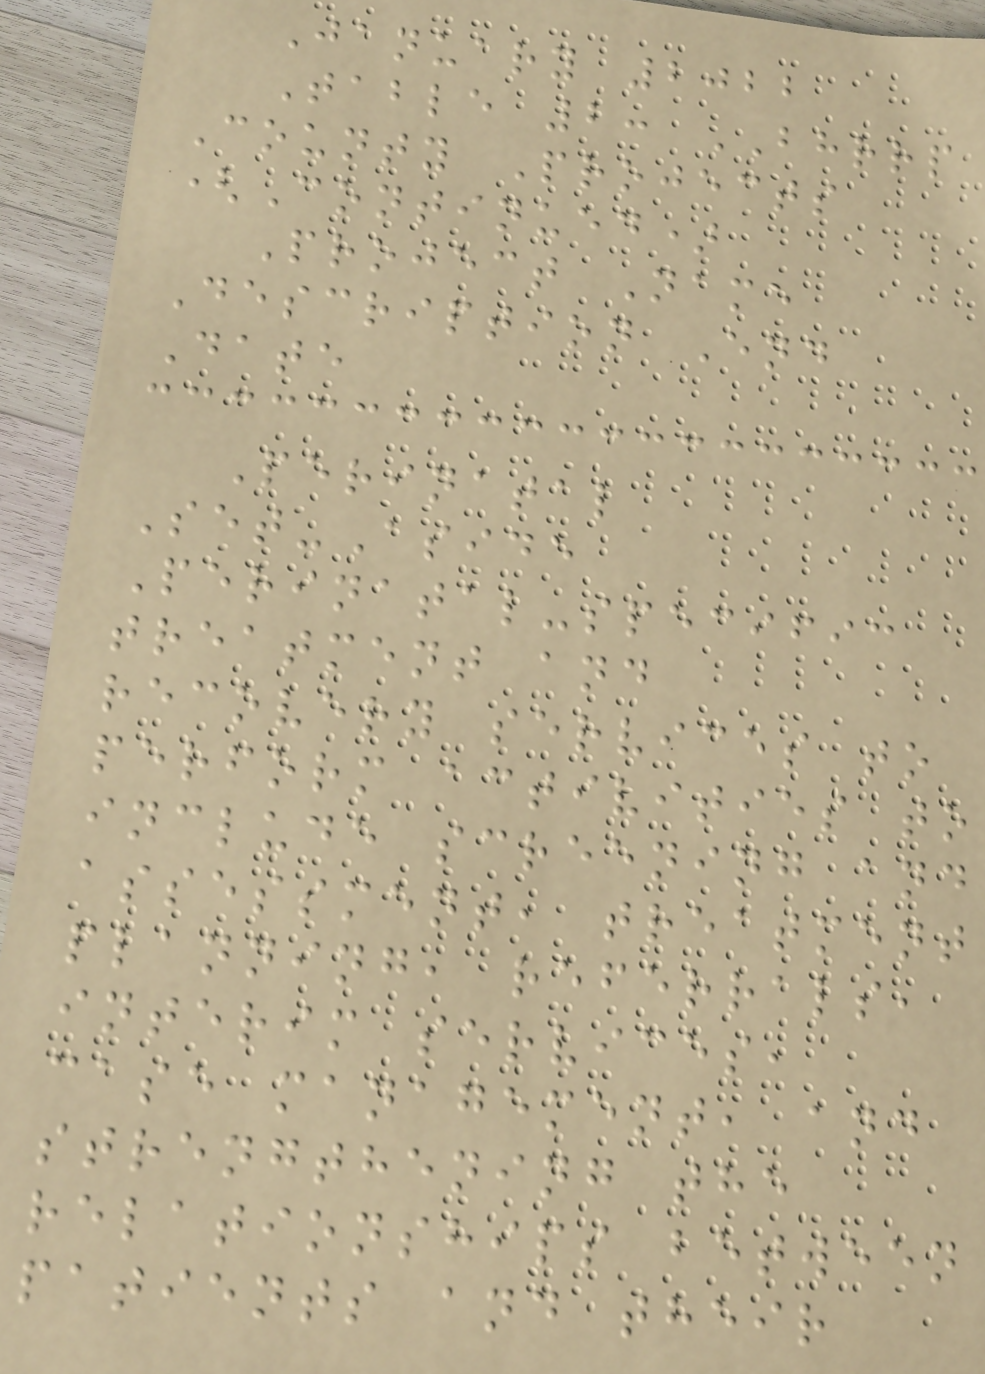January 2022
Table 2: BHRRP
County Projects
(Continued)
Project Name
Description End
Date
Perinatal
Set-Aside
Perinatal-specific
treatment and
recovery services to
perform activities to
include screening and
assessment, treatment
planning, referrals,
interim services,
case management, and
strengthening the
relationships between
patients and their
